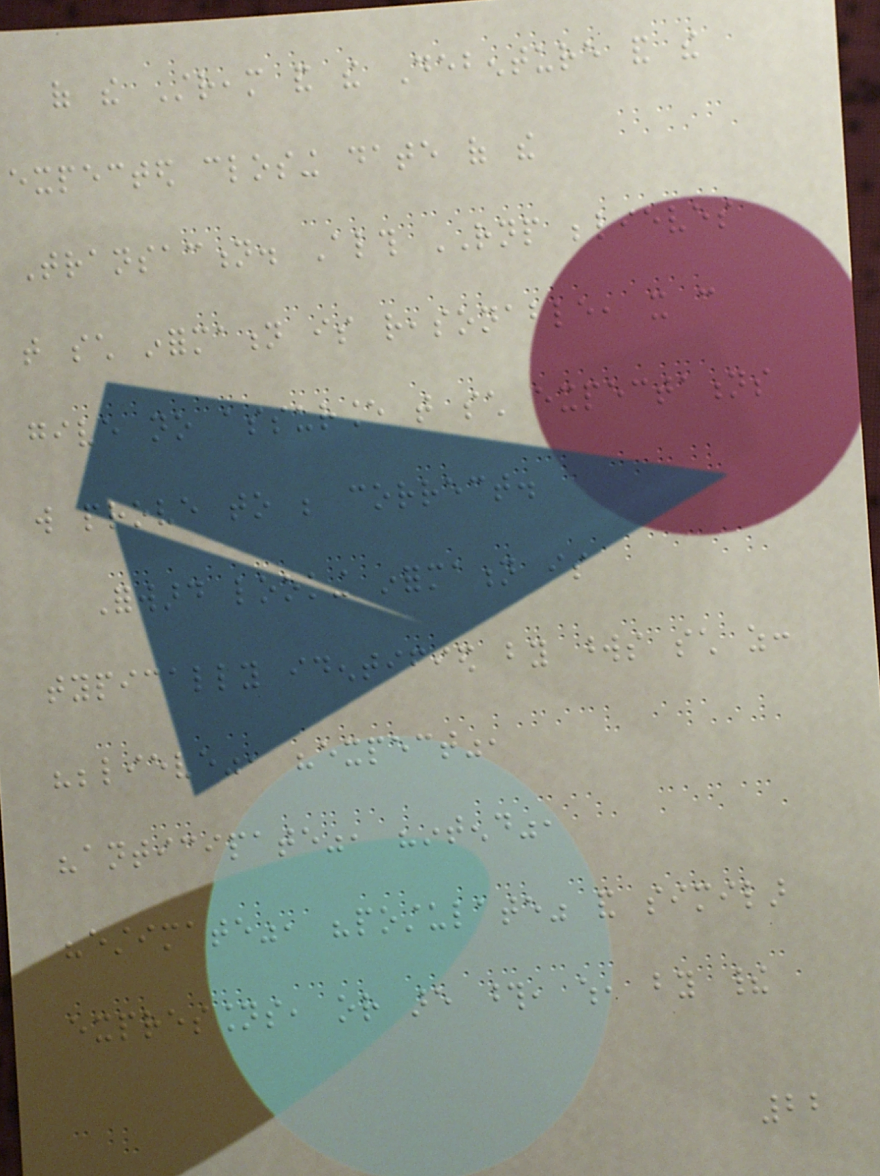of the Stream and the Debenture and the
expected closing date of the
Transaction. Although RNP believes
that such information is reasonable, it can
give no assurance that such expectations
will prove to be correct.
Forward looking information is
typically identified by words such as:
"believe", "expect",
"anticipate", "intend",
"estimate", "postulate" and similar
expressions, or are those, which, by their
22
